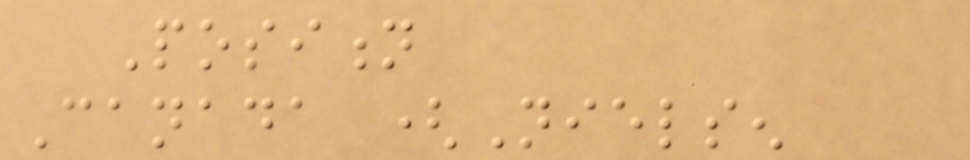Position
Canada (Nielsen
